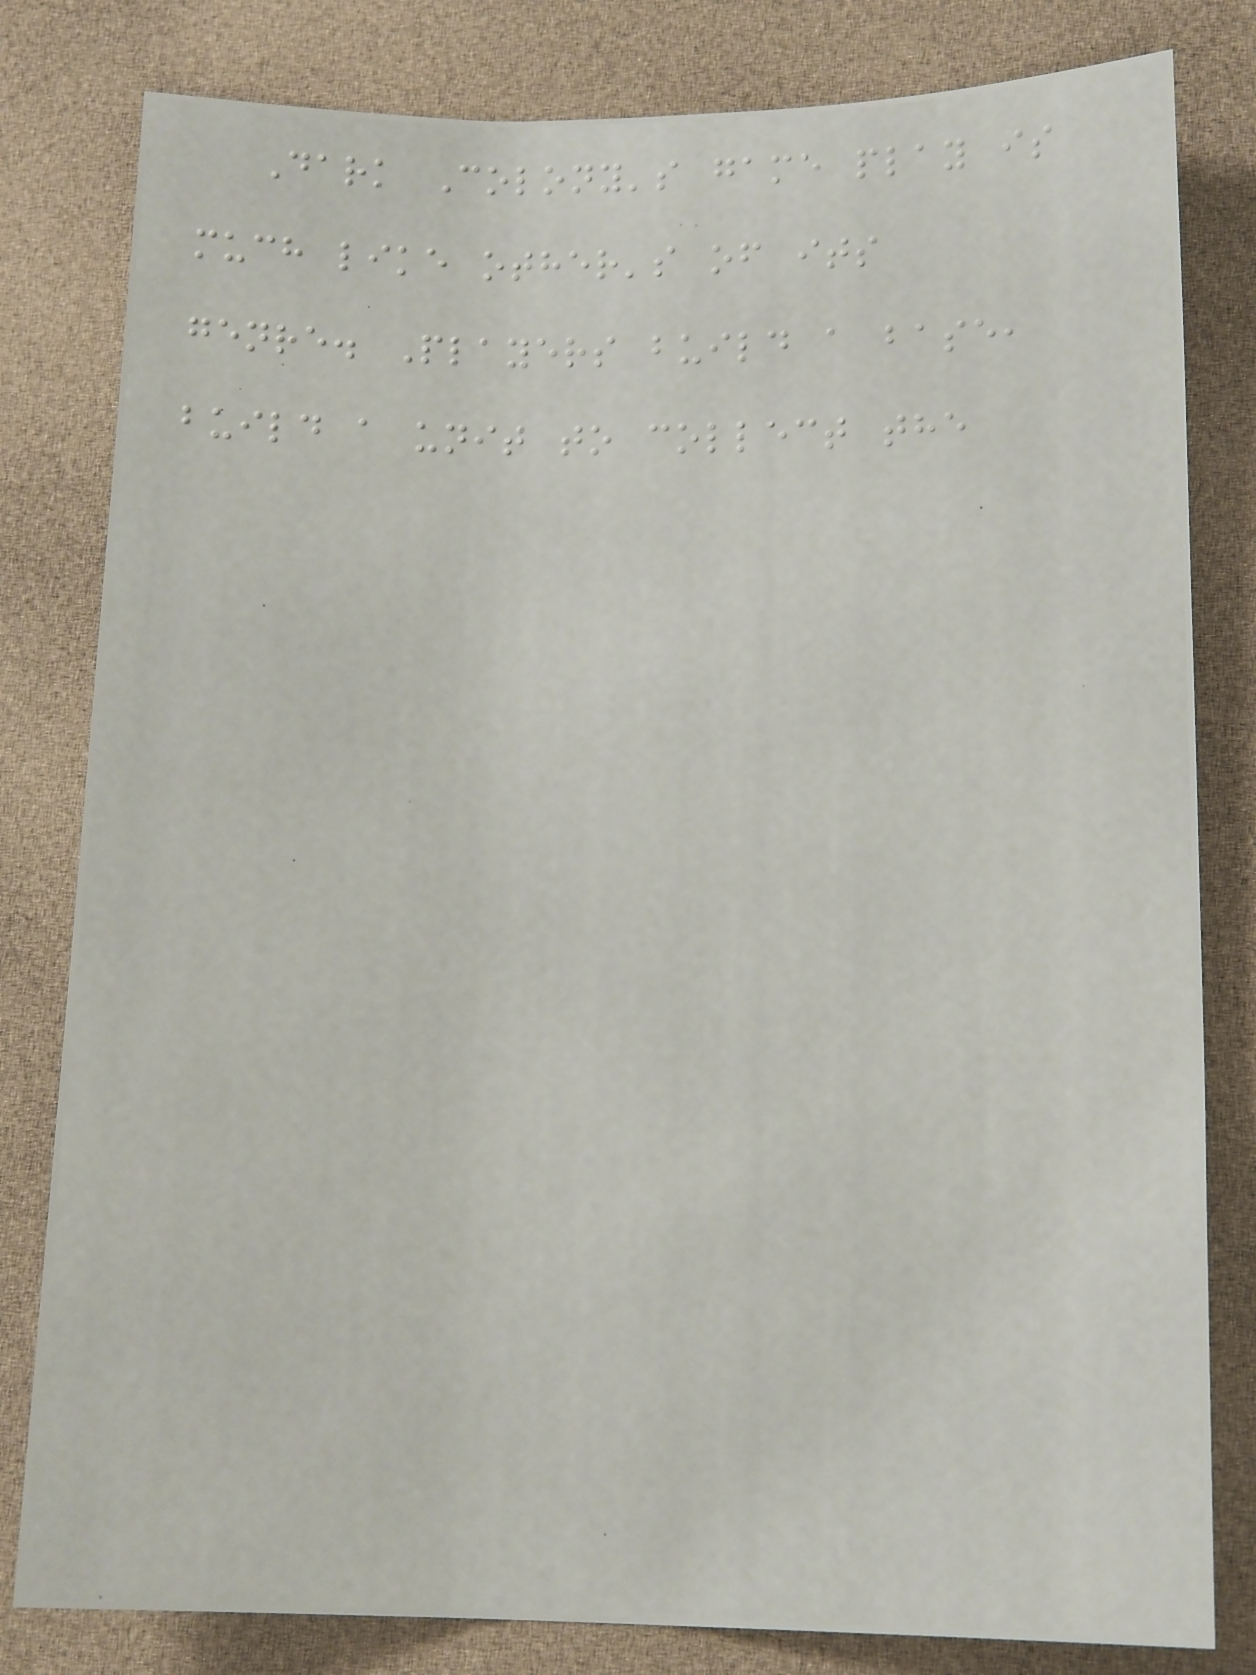Dark Colony's game play is
much like other's of its
genre. Players build a base,
build a unit to collect the
